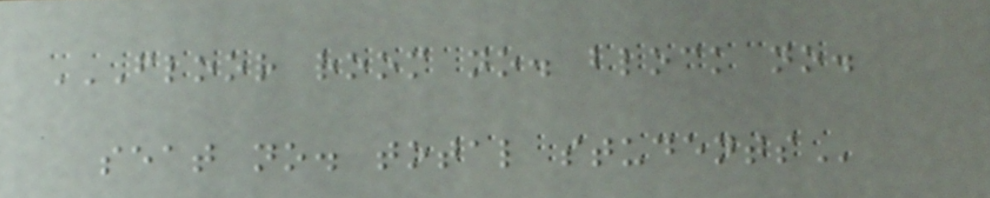FLOOR ROOM NO. BLOCK NO.
SEAT NO. TOTAL STUDENTS
